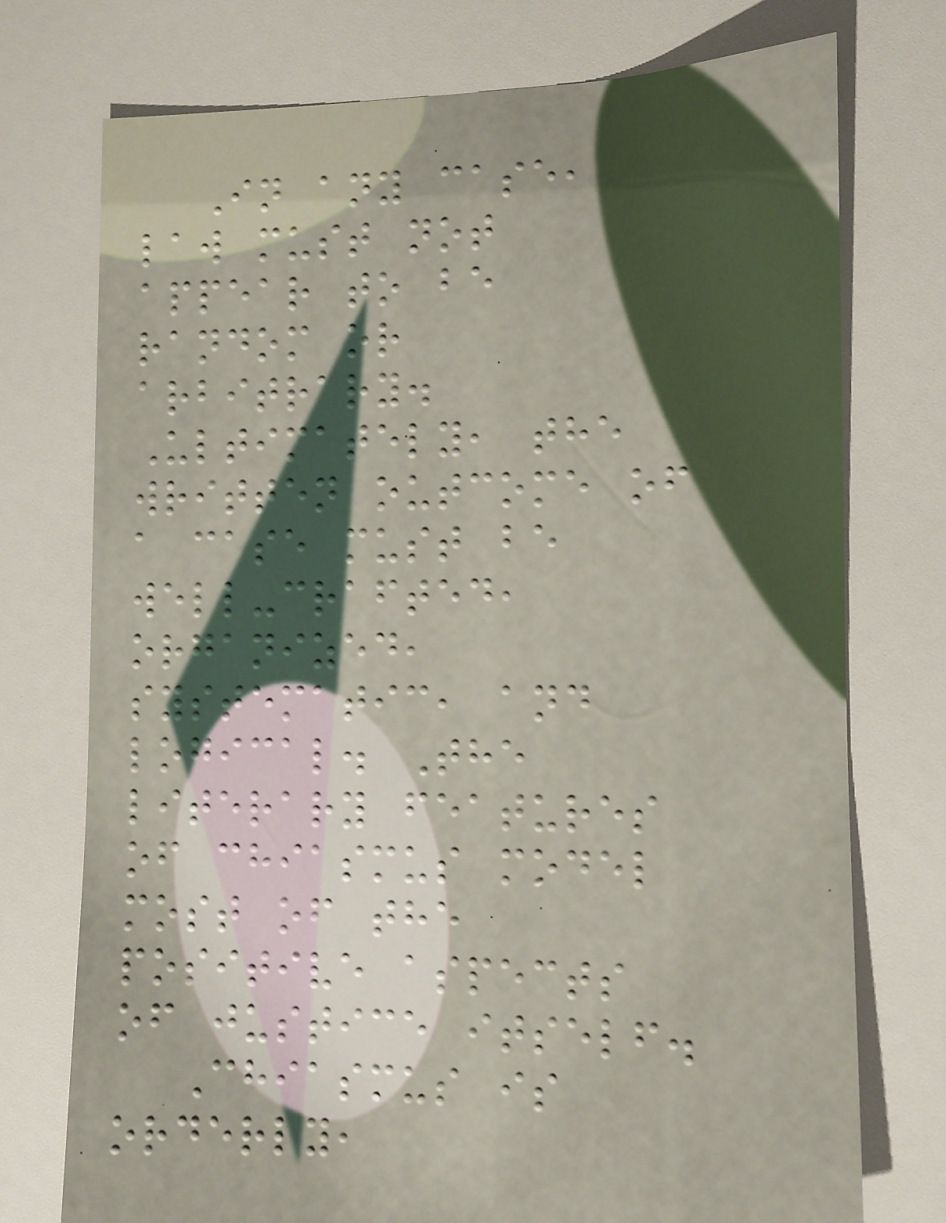In any case,
law must not
appear to be
random or
arbitrary.
Ultimately, the
written outcome of
a case must be
well-crafted,
organized,
systematic, and
logical. The
literary features
of chiasmus model
most of the
positive aspects
of justice itself.
Chiasmus is
orderly,
